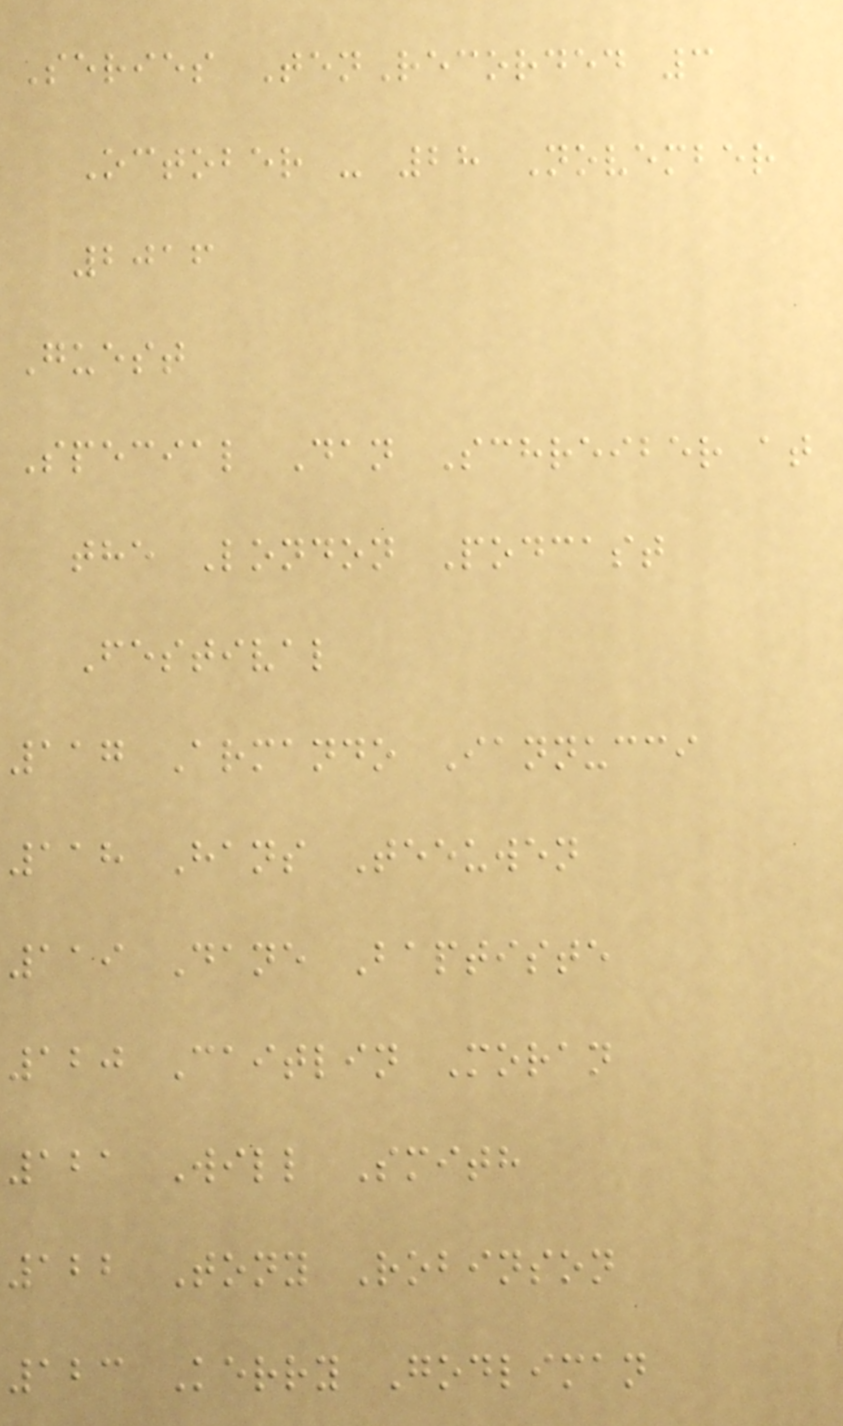Series TenRecorded 3
October - 28 November
2016
Guest
Special Dan Schreiber at
the London Podcast
Festival
117 Armando Iannucci
118 Hans Teeuwen
119 Dane Baptiste
120 Caitlin Moran
121 Will Smith
122 Tony Robinson
123 Kerry Godliman
